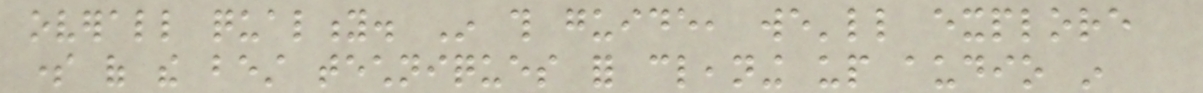overall quality. In this guide, we'll explore
some of the best techniques for cleaning up audio in
